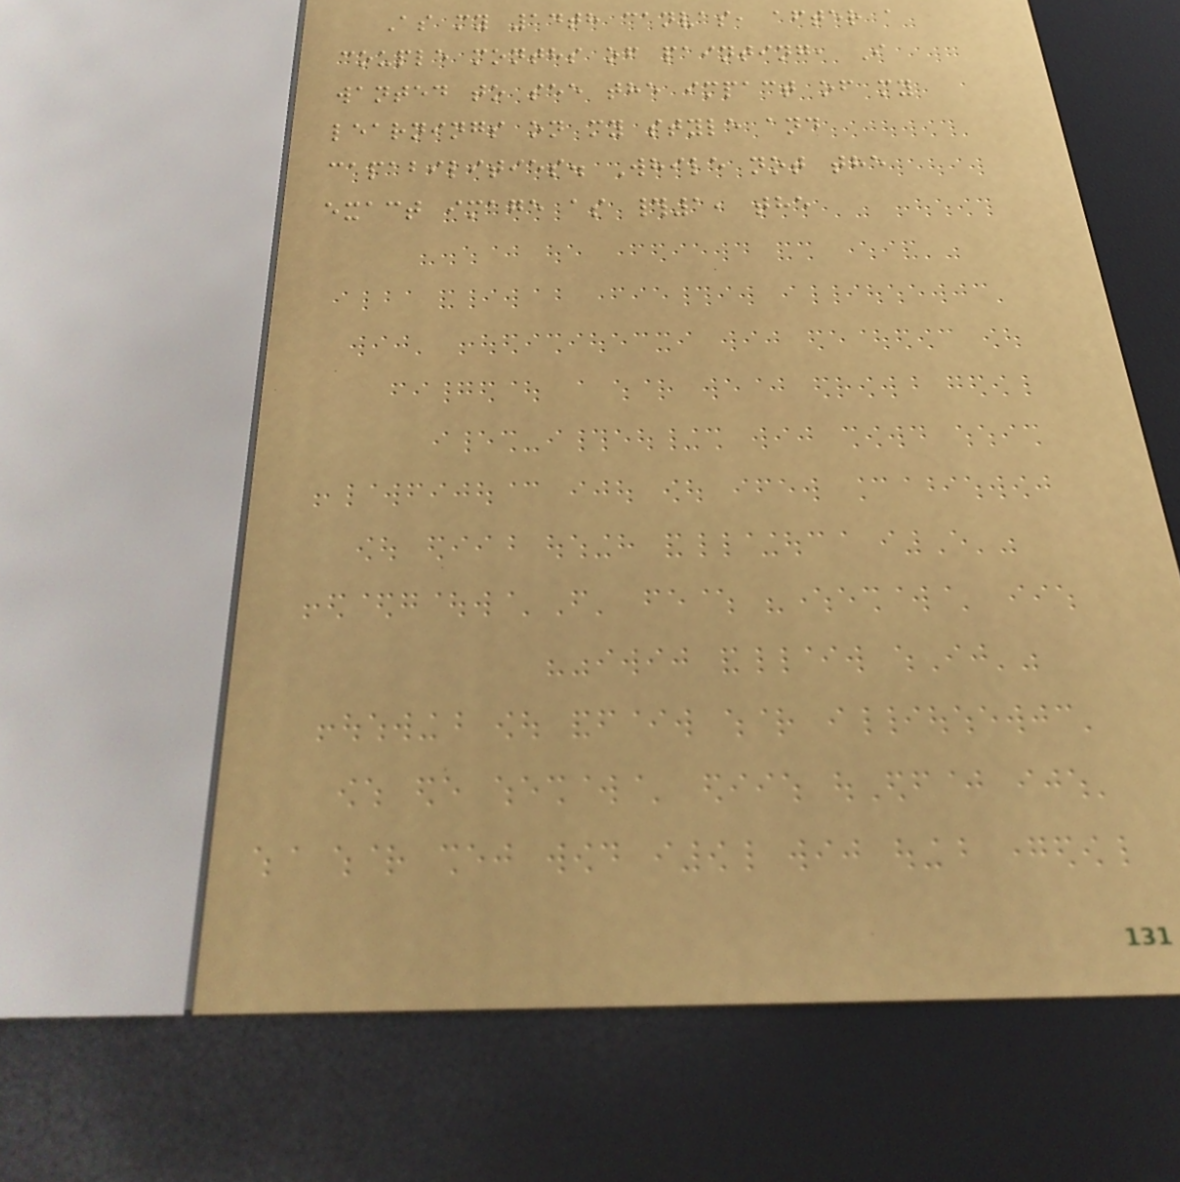As my 14th canvas, after a
couple months of painting, I
wanted to see the impact of my
learnings on my style and
capabilities. While not the
exact image as #1, the
